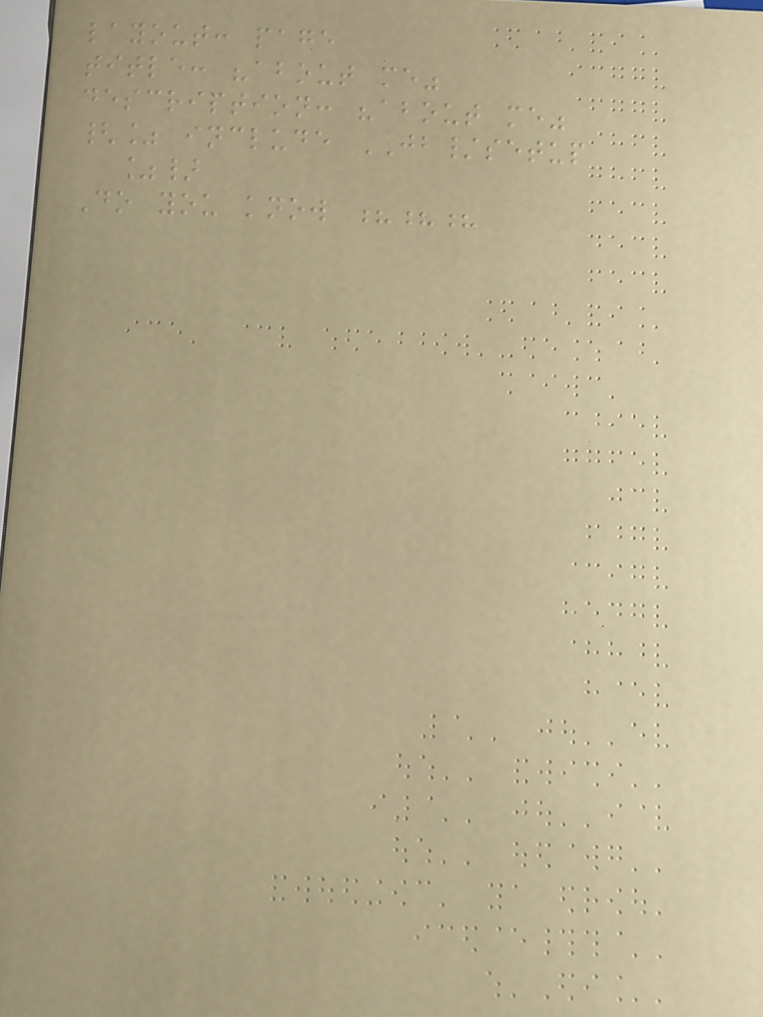layout: page
title: "about me"
description: "about me"
{% include JB/setup
%}
Do you know ???
